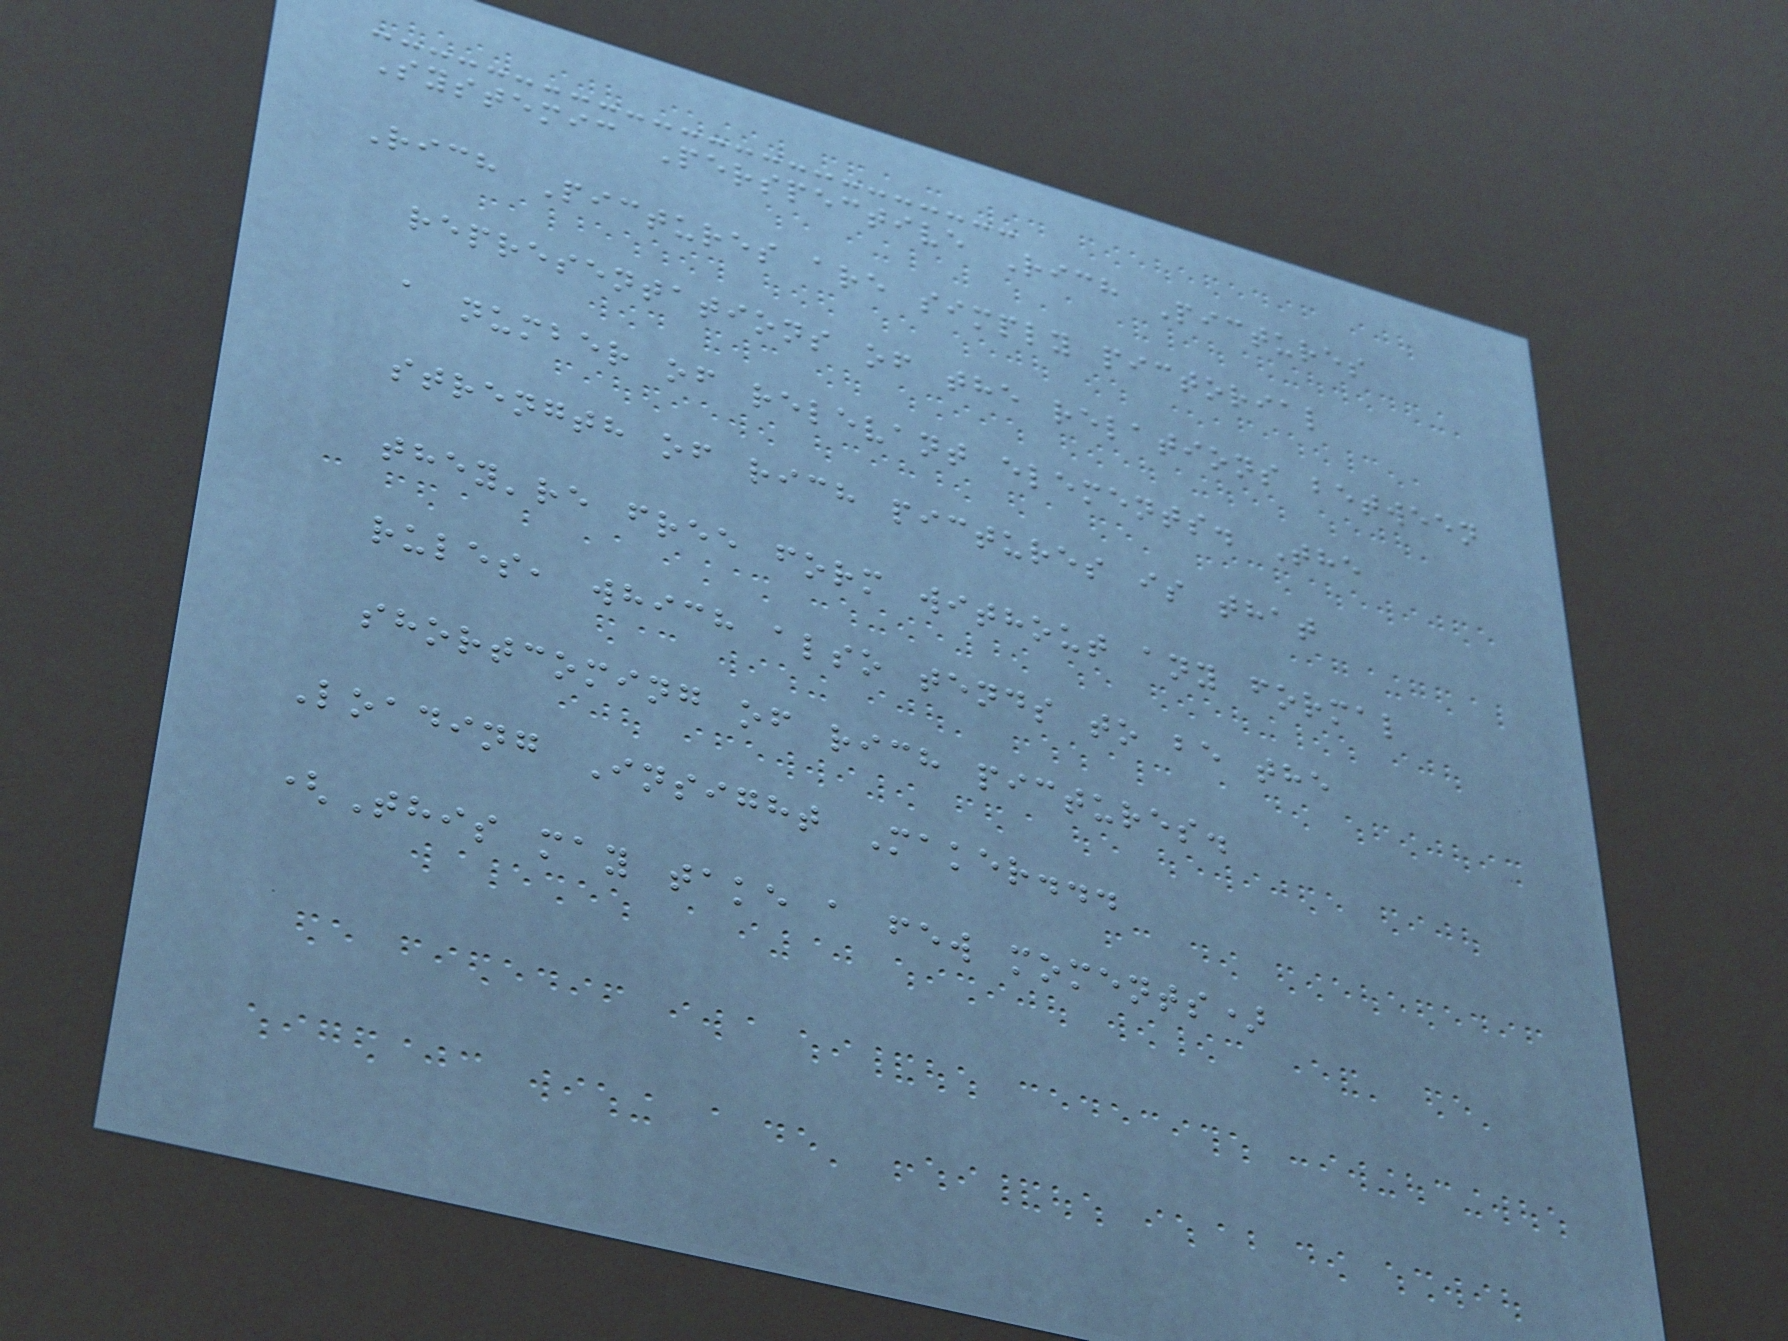Systemic Perspective Rich Pictures
Rich Pictures are simply pictorial
representations of the relations between
a number of relevant elements. The
strength of rich pictures is that
they're free form without any formal
rules, which also tends to be the
shortcoming of rich pictures.
Loading Insight Maker...
(This may take a few moments)
